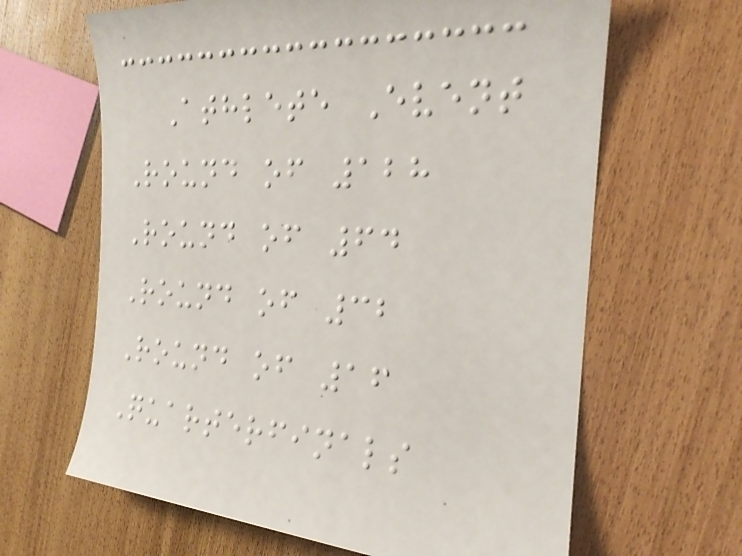Athlete Event
Round of 128
Round of 64
Round of 32
Round of 16
Quarterfinals
